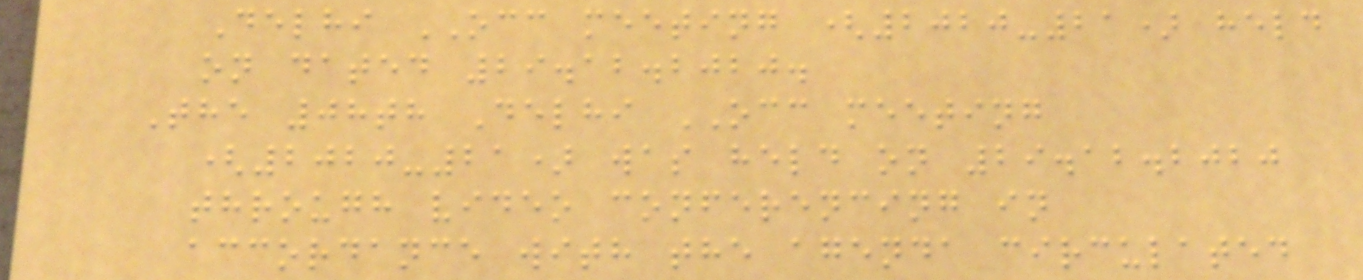Delhi OCC meeting (2020-21) held
on dated 29.12.2020.
The 08th Delhi OCC meeting
(2020-21) was held on 29.12.2020
through video conferencing in
accordance with the agenda circulated
